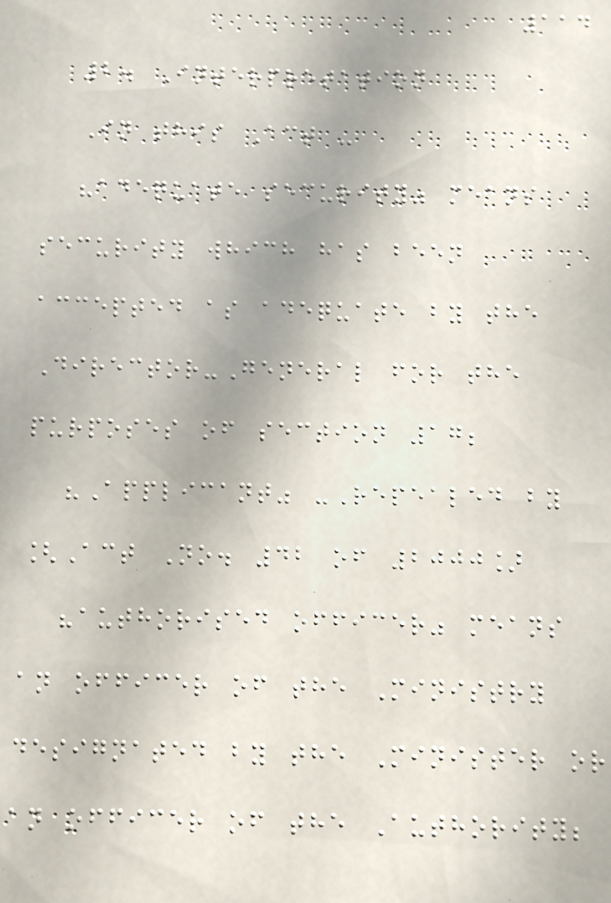114
2. Interpretation
In this Act -
"adequate security" means
security which has been
accepted as adequate by the
Director-General for the
purposes of section 17;
"Applicant" -Repealed by
[Act No. 42 of 2000]
"authorised officer" means
an officer of the Ministry
designated by the Minister or
an officer of the Authority;
